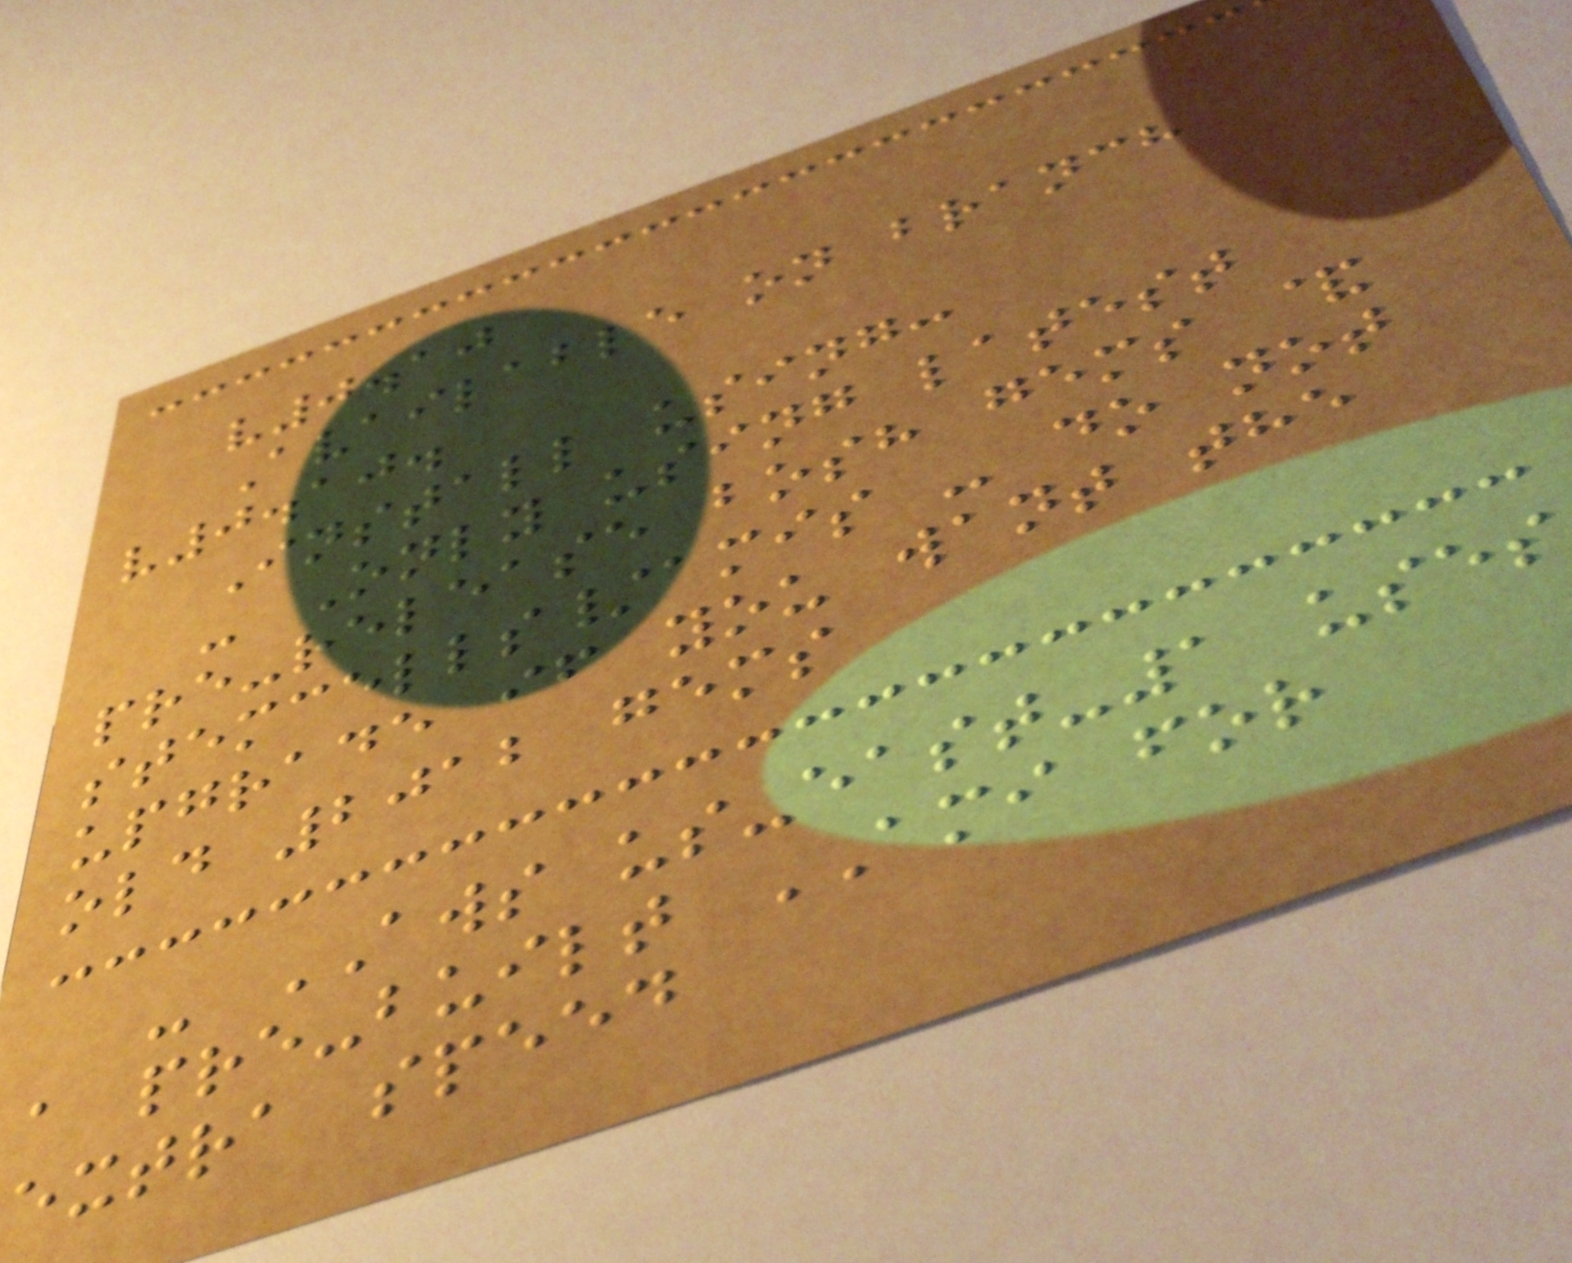v0.10
Available on branch
v0.10.
Install using:
- Only using latest
pre-release bosh gems &
stemcells/amis - do not
upgrade if you want the
old 2012 gems
- AWS us-east-1 uses
a pre-built AMI for
extra speed
